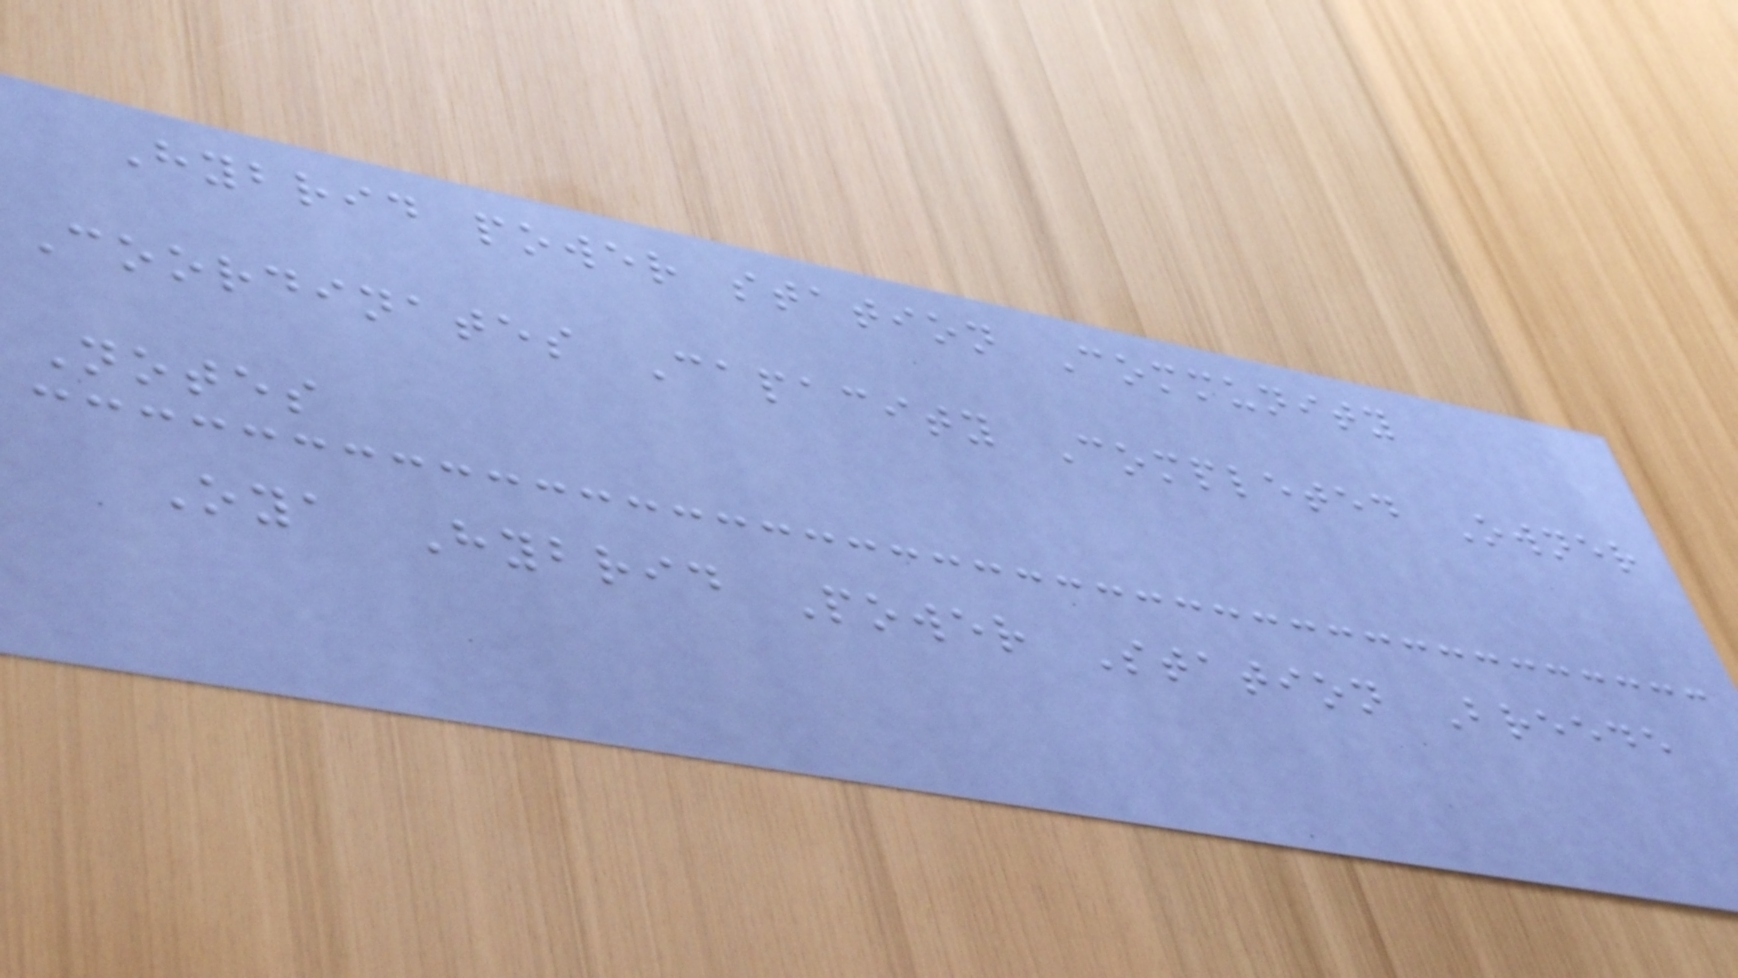Hybrid power station Community
Coordinates Capacity Completed Owner
Notes
Oya Hybrid Power Station Breede
